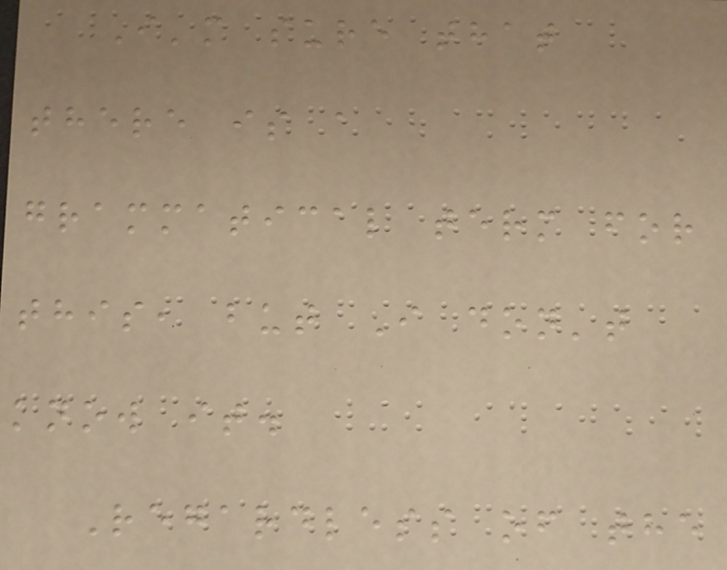I'm sure that
there is a
grammatical term for
this, but I don't
know it.
Regardless of the
